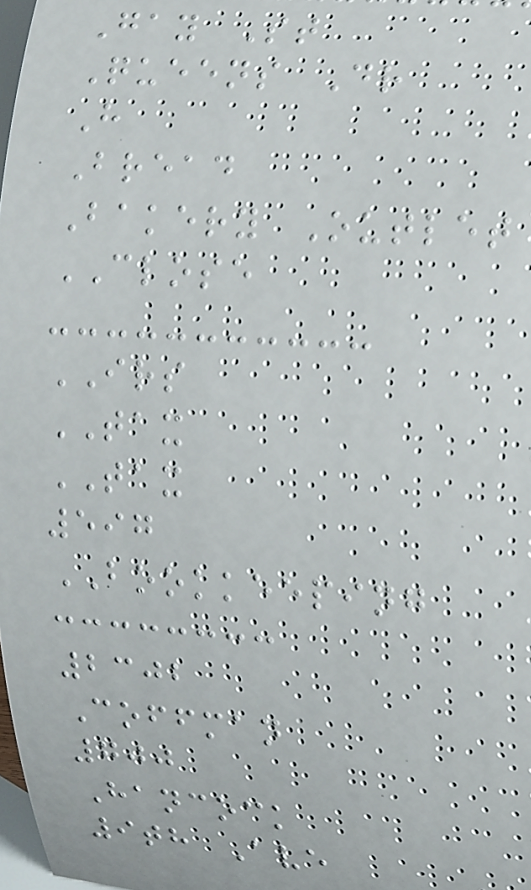Gay St
Queens Dr
H
Bread
Bakery Outlet
CLOSE
IRS
TAX
TAX
597
BOOKKEEPING
2302
Coffman
700
Hancock
9th Ave
